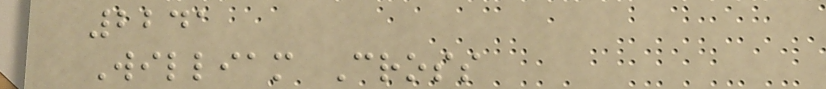2241
William Cross
